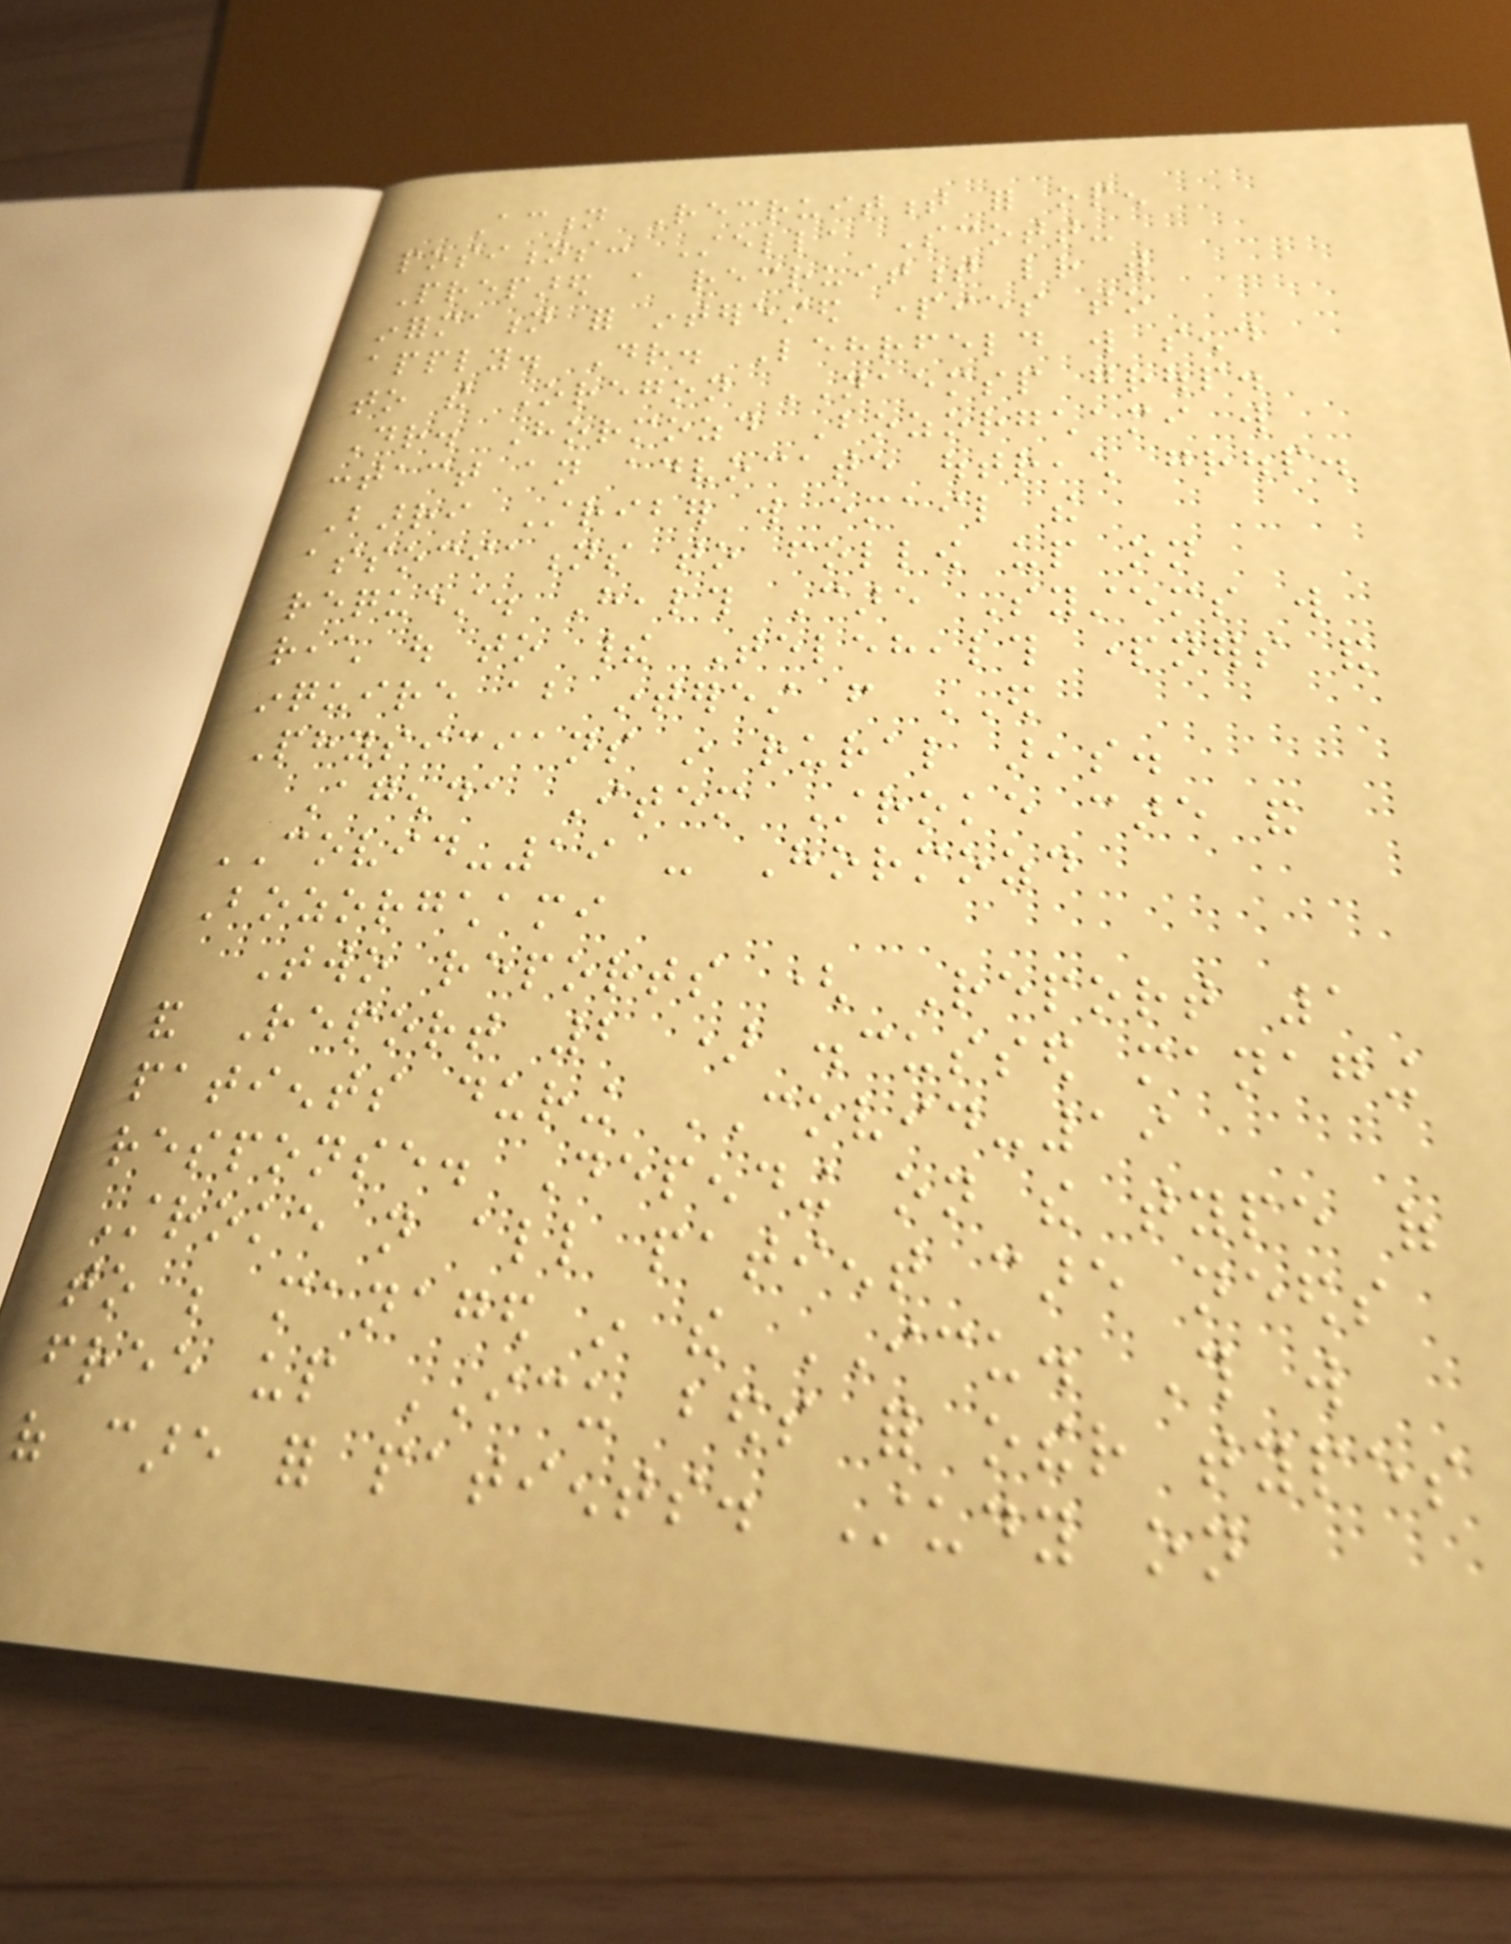Action Recruitment for open
positions: Stella Scott-
Prepared a recruitment letter with
information for interested parties to
apply. Dr. Lehrfeld will send
to the Oregon NAEMSP group.
Dr. Hormozd Bozorgchami will
contact an advocate outreach group.
Barri Striber will email the
associations to follow up on
request. Health Care Systems will
reach out to their Telehealth partners and
inquire about interest from ED
Physicians in rural areas.
Agenda Item Stroke care and
COVID-19 - Hormozd
Bozorgchami
Two reports ( Report 1
and Report 2 ) discussed managing
patients during COVID-19
response. Depending on the type of
Stroke not all patient care needs
to be managed in the ICU. This will
free up ICU beds for other types
of care for patients. Study on
